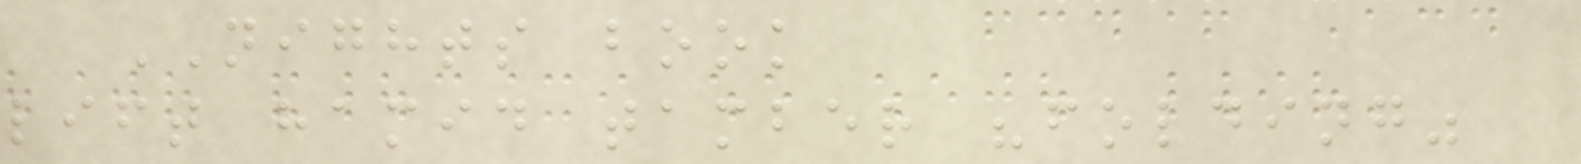NIGHTS book
lift hamid tamber "folding"
